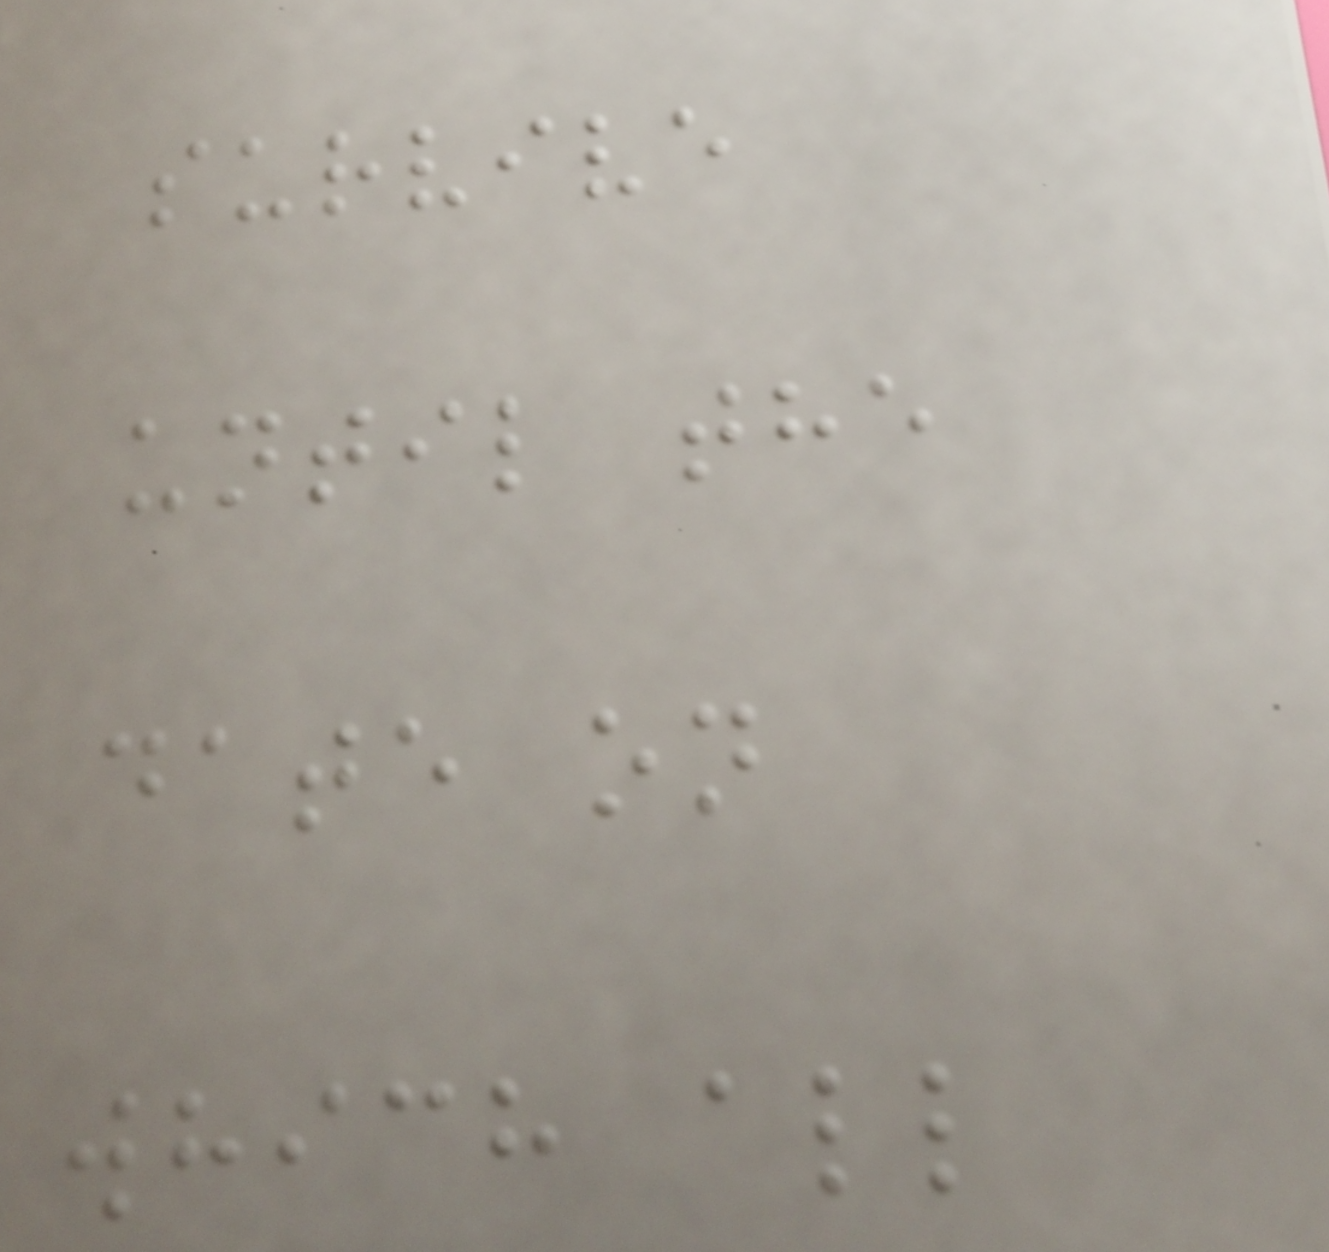survive
until the
date on
which all
